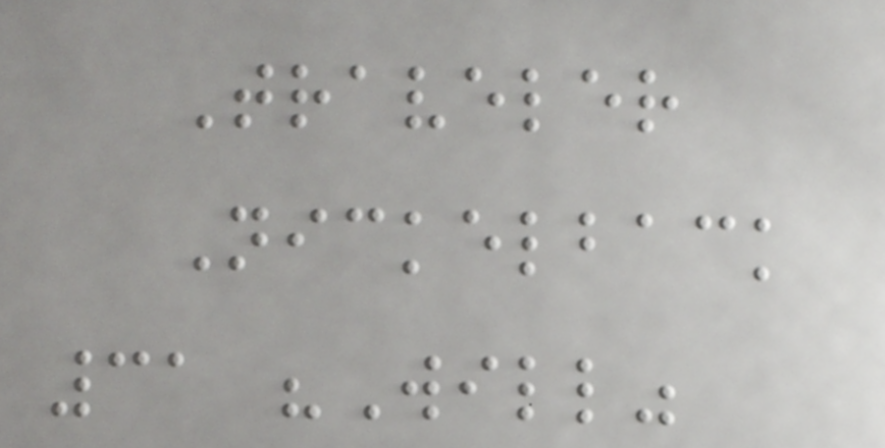Traveler
Nickelback
31 "Will"
